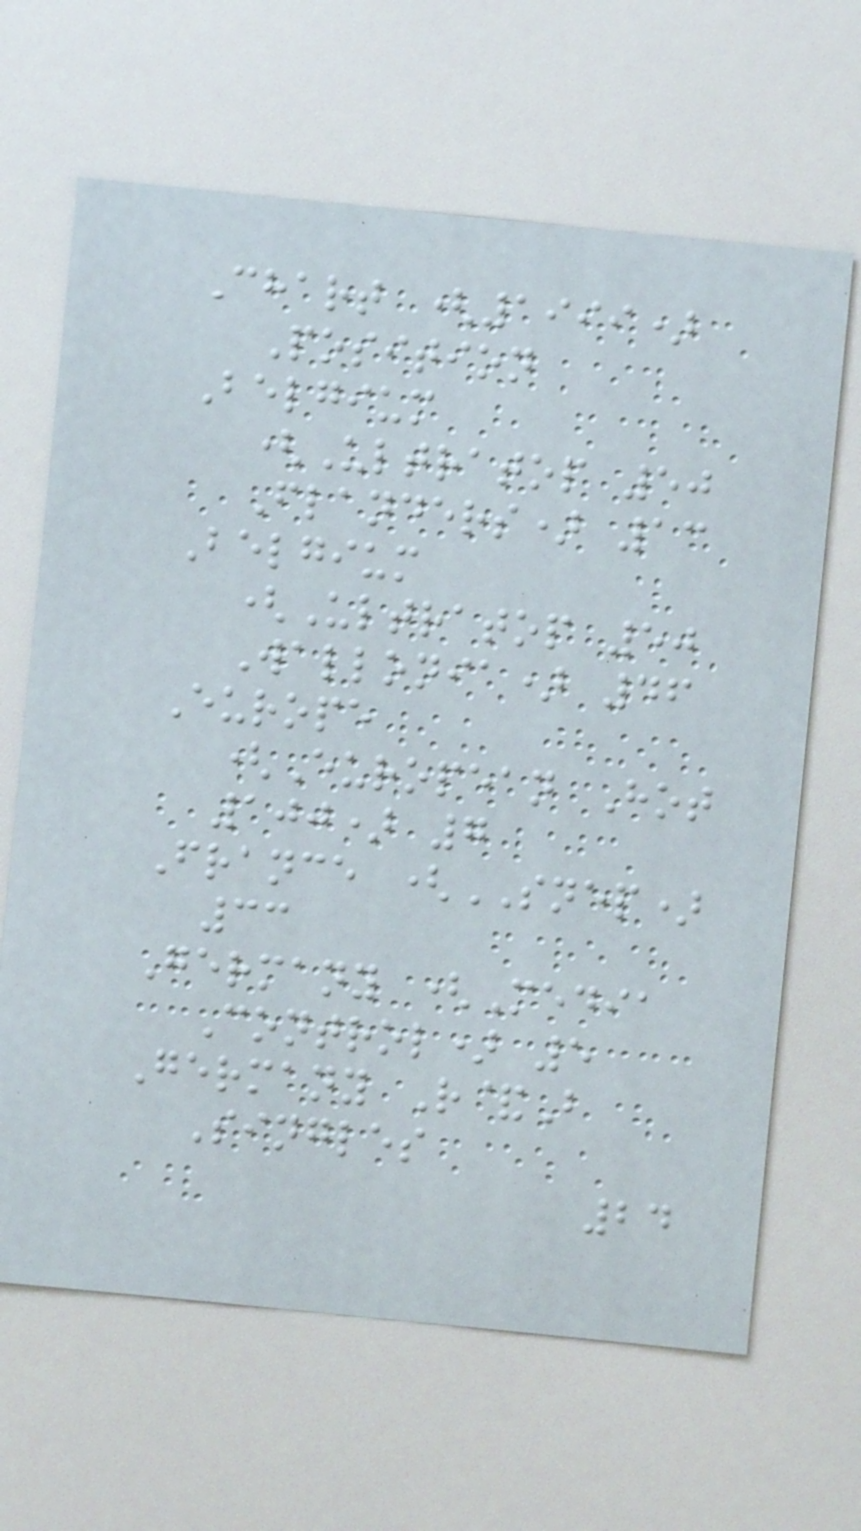Chart (1999)
Position
Belgium
(Ultratop 50
Flanders) 13
Belgium
(Ultratop 50
Wallonia) 46
Europe
(European Hot
100) 7
France (SNEP)
33
Germany (Media
Control) 5
Germany R&B
Singles
24
